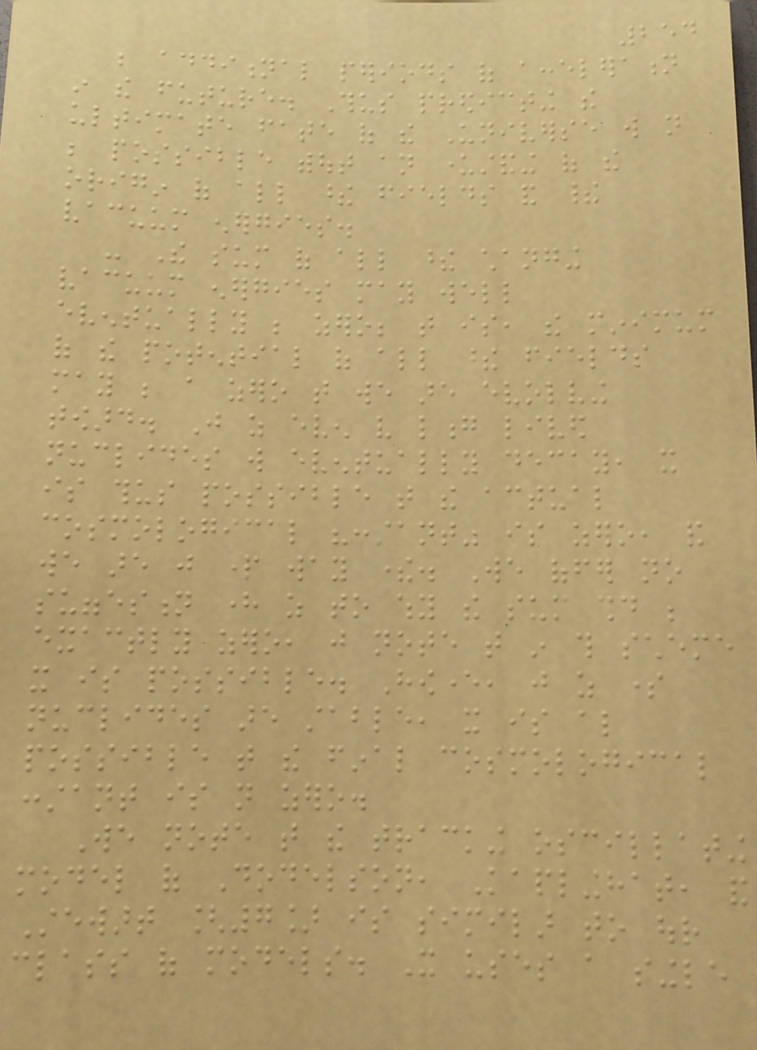254
be additional periods of acceleration
in the future. Thus predicting the
ultimate fate of the Universe will not
be possible without an understanding of the
origin of all these fields and their
vacuum energies.
- The sum of all these changing
vacuum energies may well
eventually be zero; that is, the minimum
of the potential of all these fields
may be a zero that we are evolving
toward. Just as even very long lived
nuclides will eventually decay, it
is thus possible that the actual
cosmological "constant" is zero, and
we are just part way there. We offer no
suggestion here as to why the sum should be
exactly zero, just note that in this scheme
it is possible. However, just as some
nuclides are stable, it is also
possible that the final cosmological
constant is not zero.
We note that the tracking oscillating
model of Dodelson, Kaplinghat, and
Stewart [7] is similar to our
class of models. It uses a single
